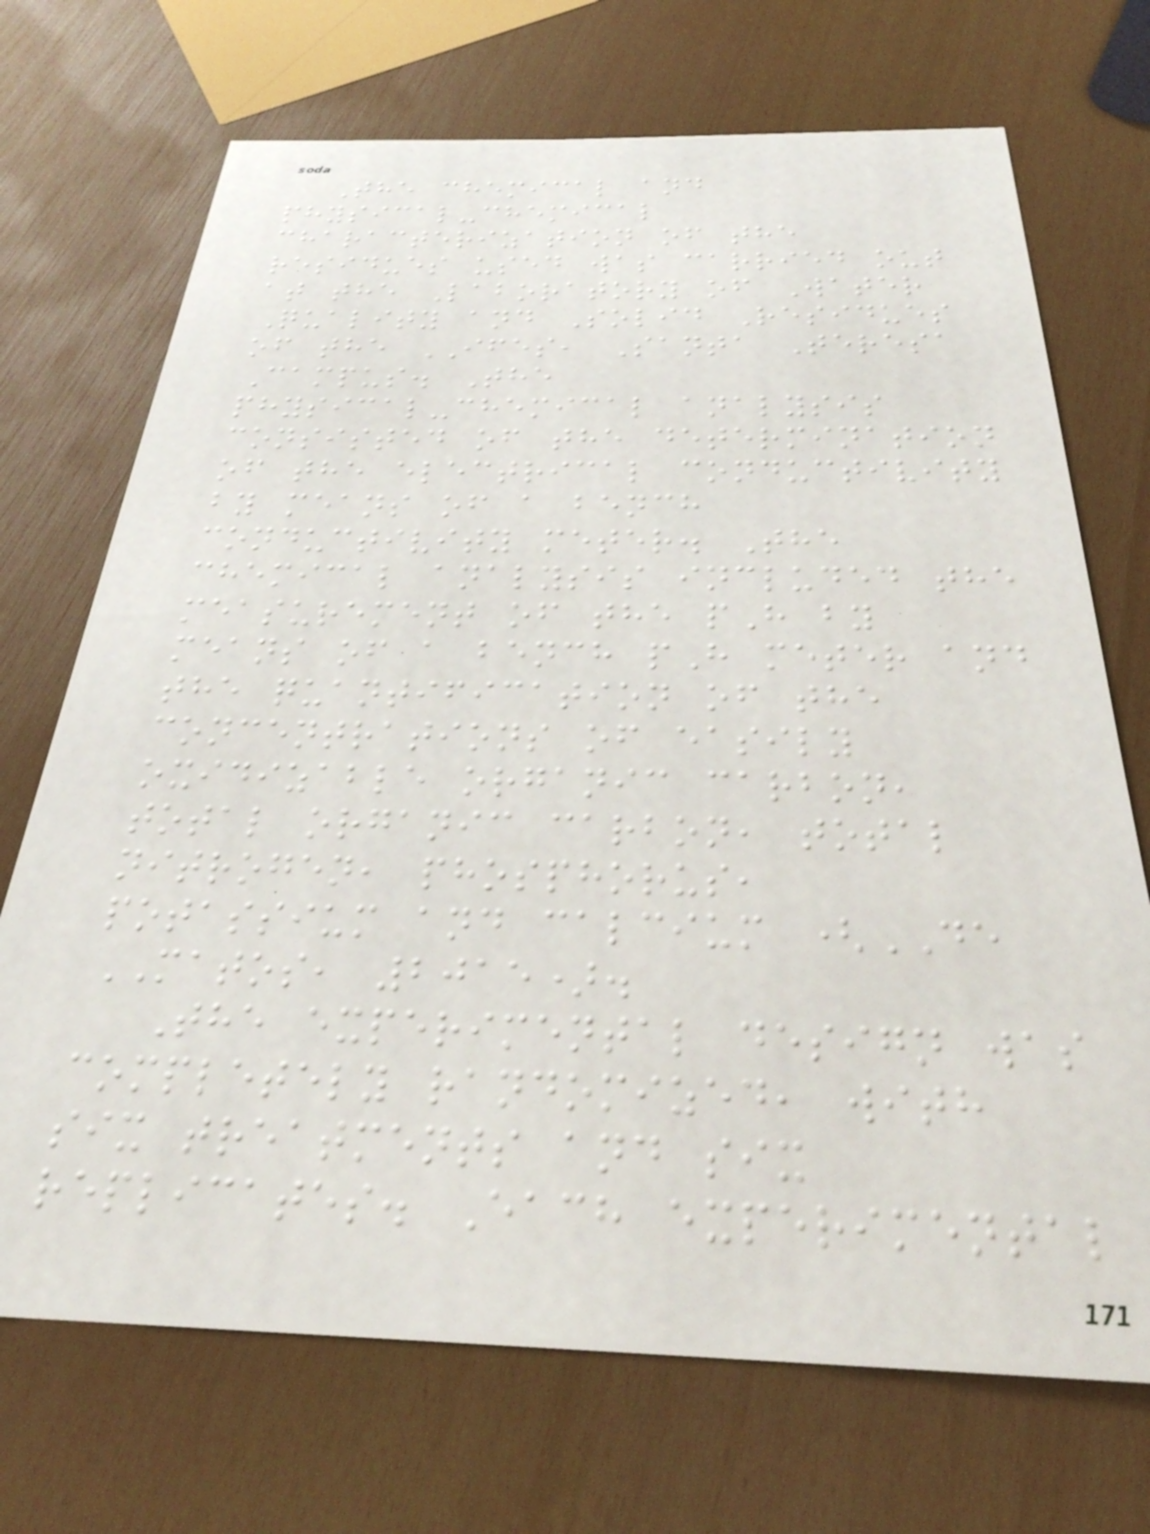The chemical and
physical-chemical
characterization of the
residues used was carried out
at the Laboratory of Water
Quality and Solid Residues
of the IFES, Santa Teresa
Campus. The
physical-chemical analysis
consisted of the determination
of the electrical conductivity
by means of a bench
conductivity meter. The
chemical analysis included the
measurement of the pH by
means of a bench pH meter and
the quantification of the
concentrations of easily
oxidizable organic carbon,
total organic carbon, total
nitrogen, phosphorus,
potassium and calcium (DE
MATOS, 2015).
The experimental design was
completely randomized, with
six treatments and six
replicates. Each experimental
